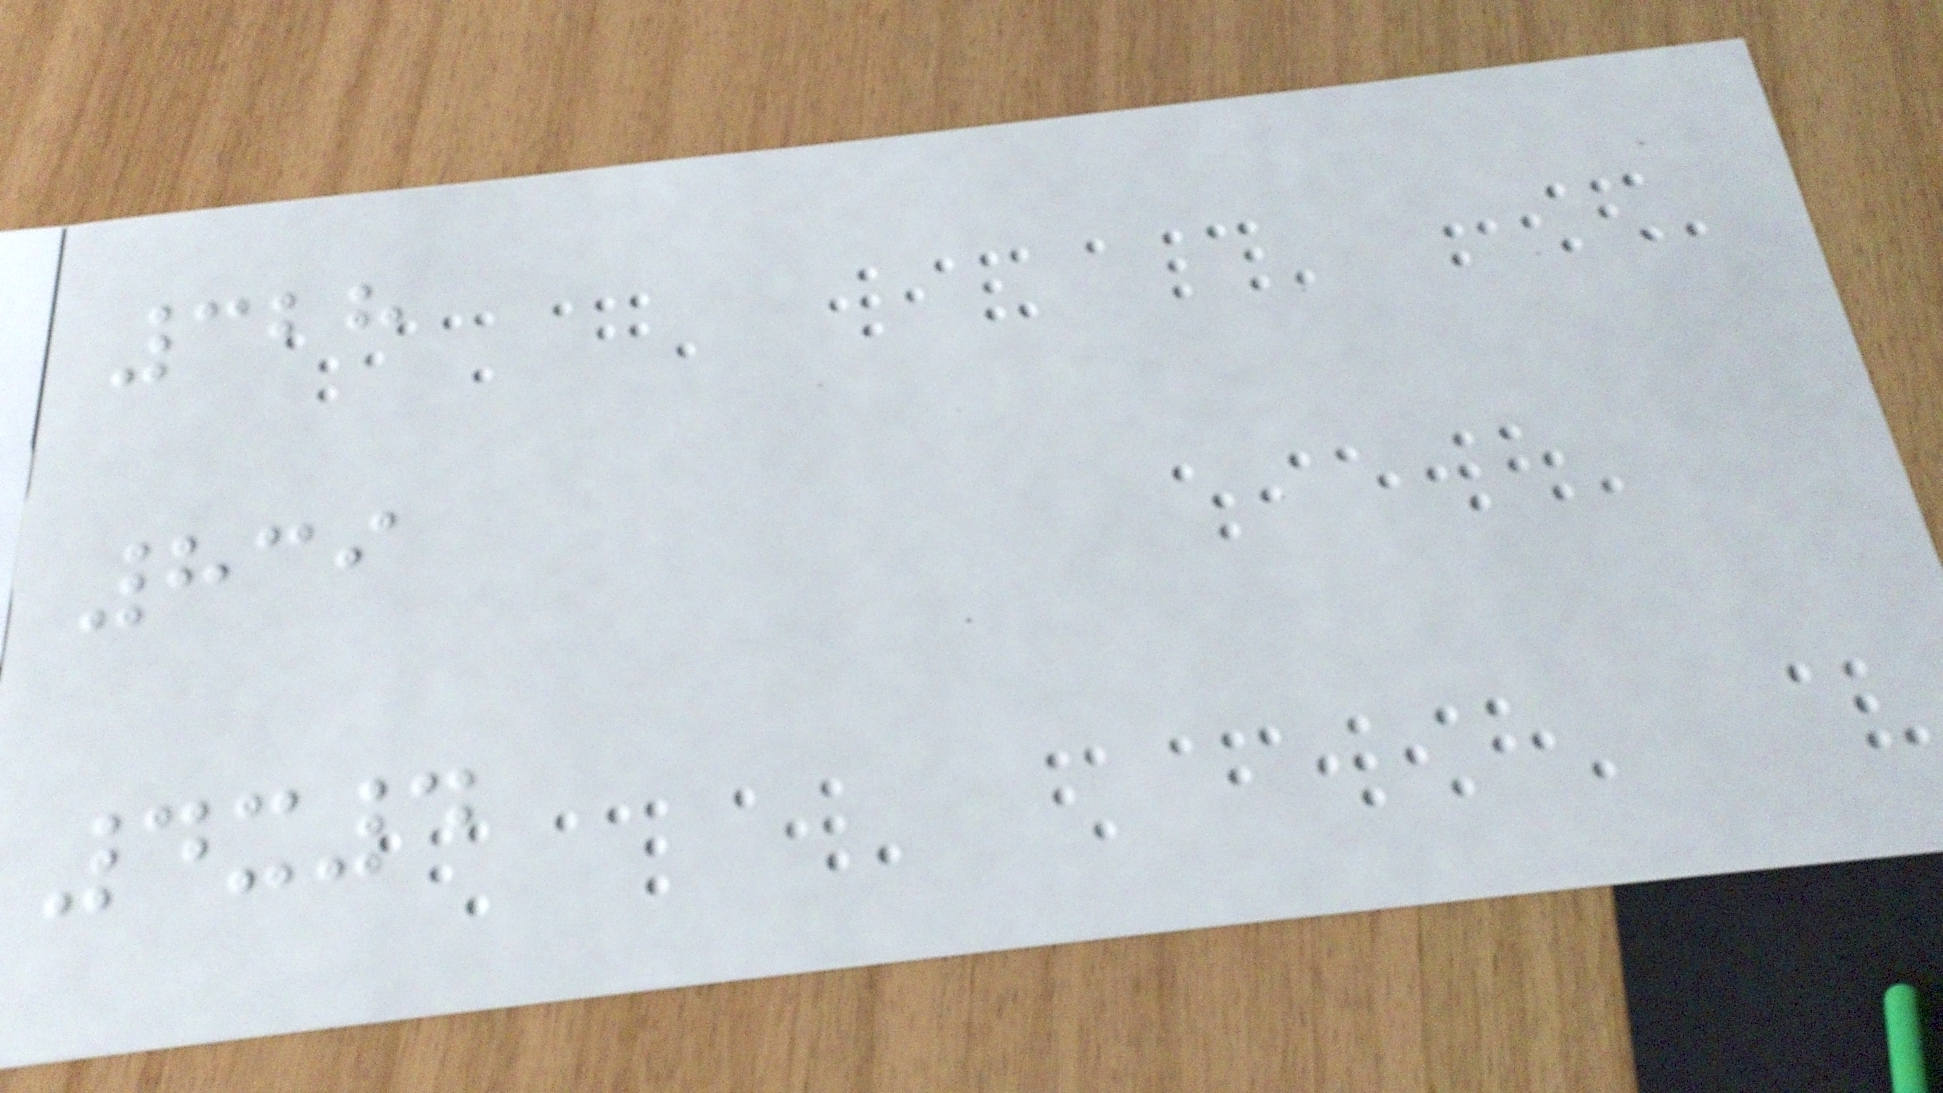328
839
4x4
